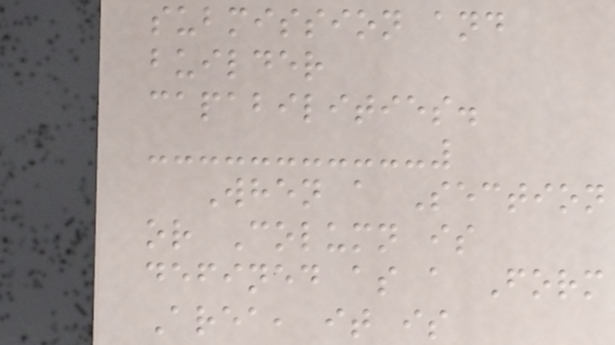submission and
builder
capabilities.
When a Section
or Column is
defined as a Form
Area, it is
